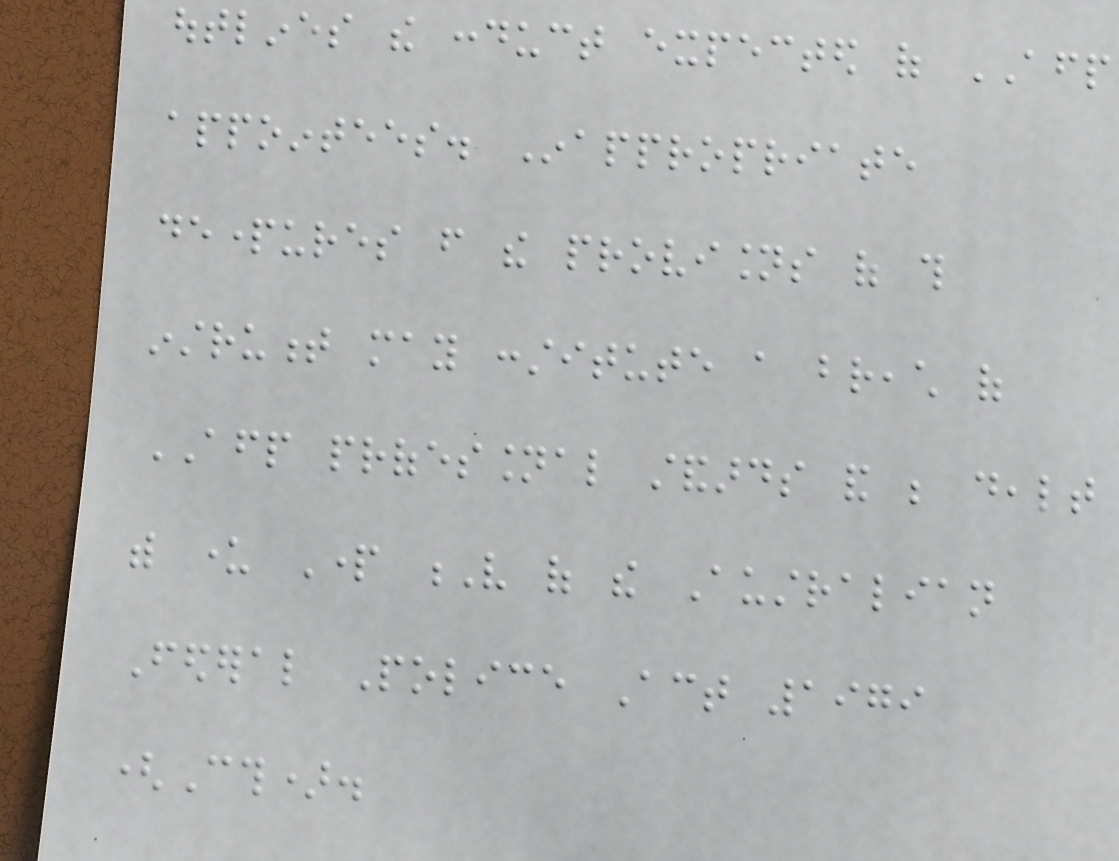outlines the conduct expected of AFP
appointees. Inappropriate
departures from the provisions of this
instrument may constitute a breach of
AFP professional standards and be dealt
with under Part V of the Australian
Federal Police Act 1979
(Cth).
